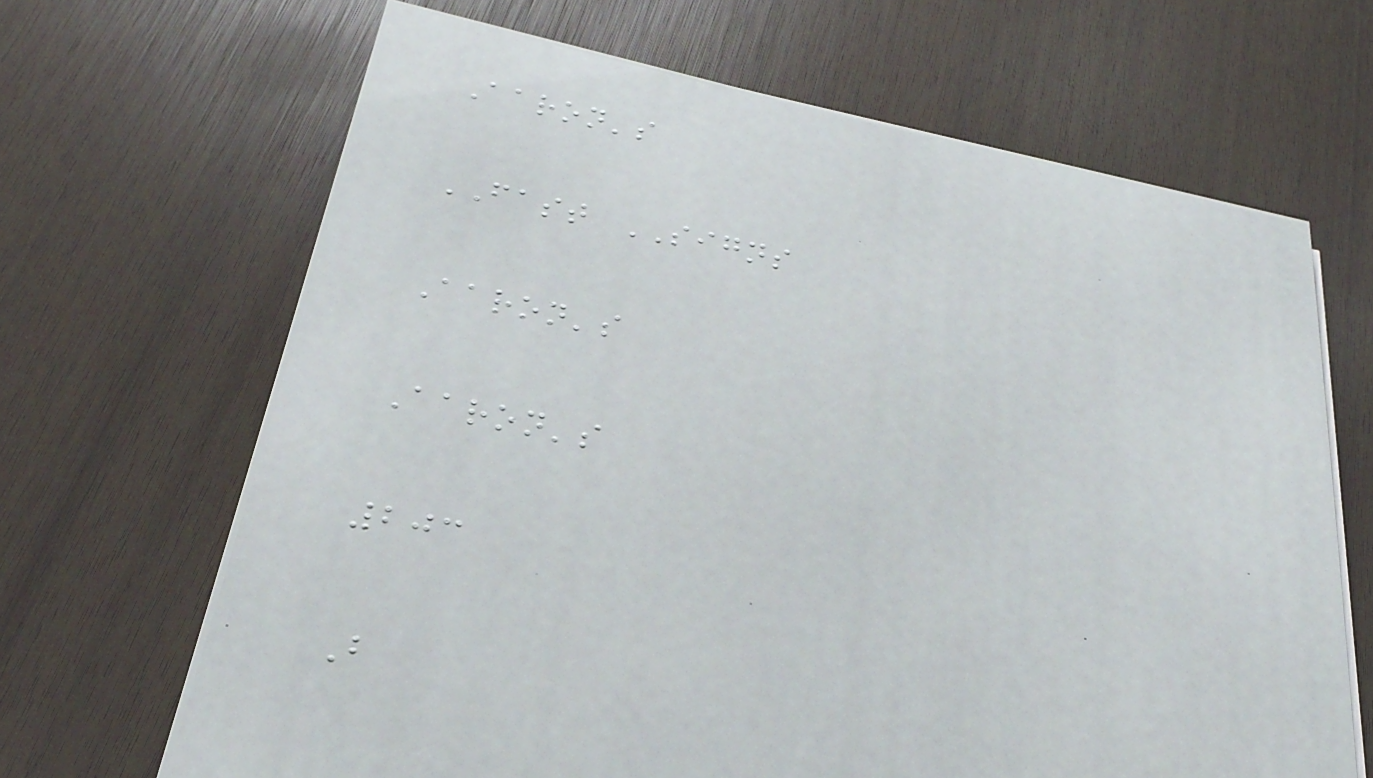Aaron's
FAST SIGNS
Aaron's
Aaron's
203
B
